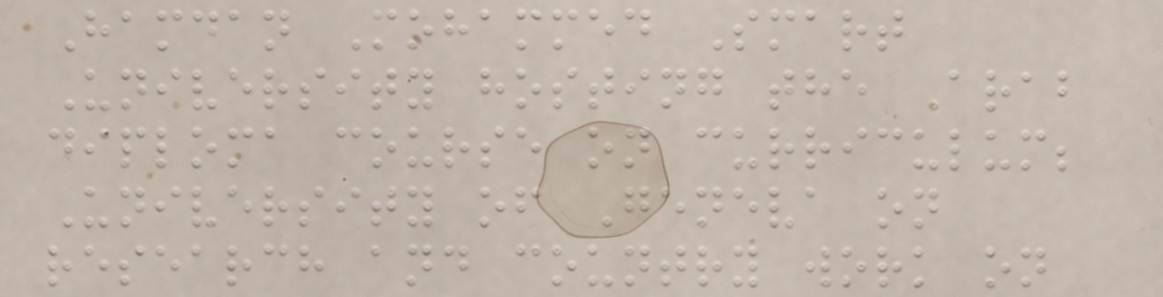Hamdan Mohammed Smart
University hosting the Arab
diploma course on curriculum;
University of Geneva on
research and country work on
